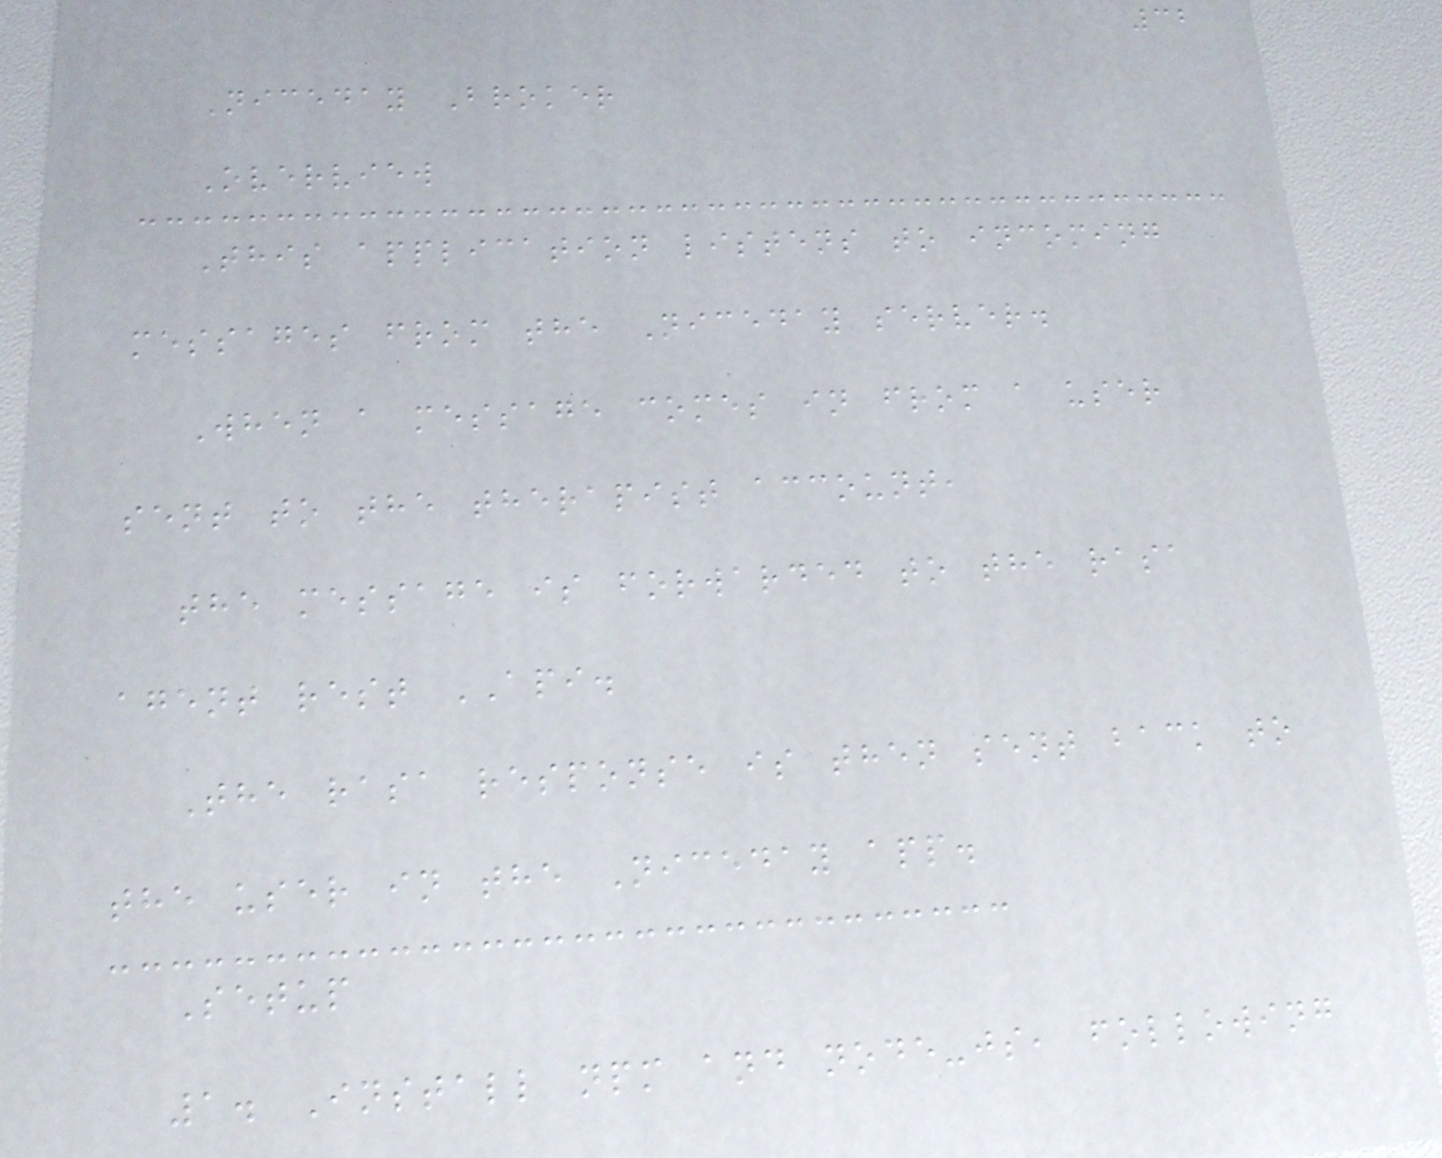32
Niceday Broker
Overview
This application listens to incoming
messages from the Niceday server.
When a message comes in from a user
sent to the therapist account,
the message is forwarded to the rasa
agent rest API.
The rasa response is then sent back to
the user in the Niceday app.
Setup
1. Install npm and node-js, following
